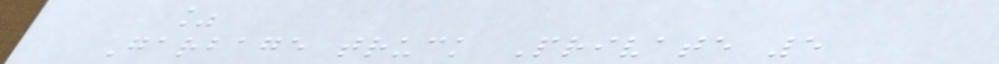%
Garbage truck Private 5
